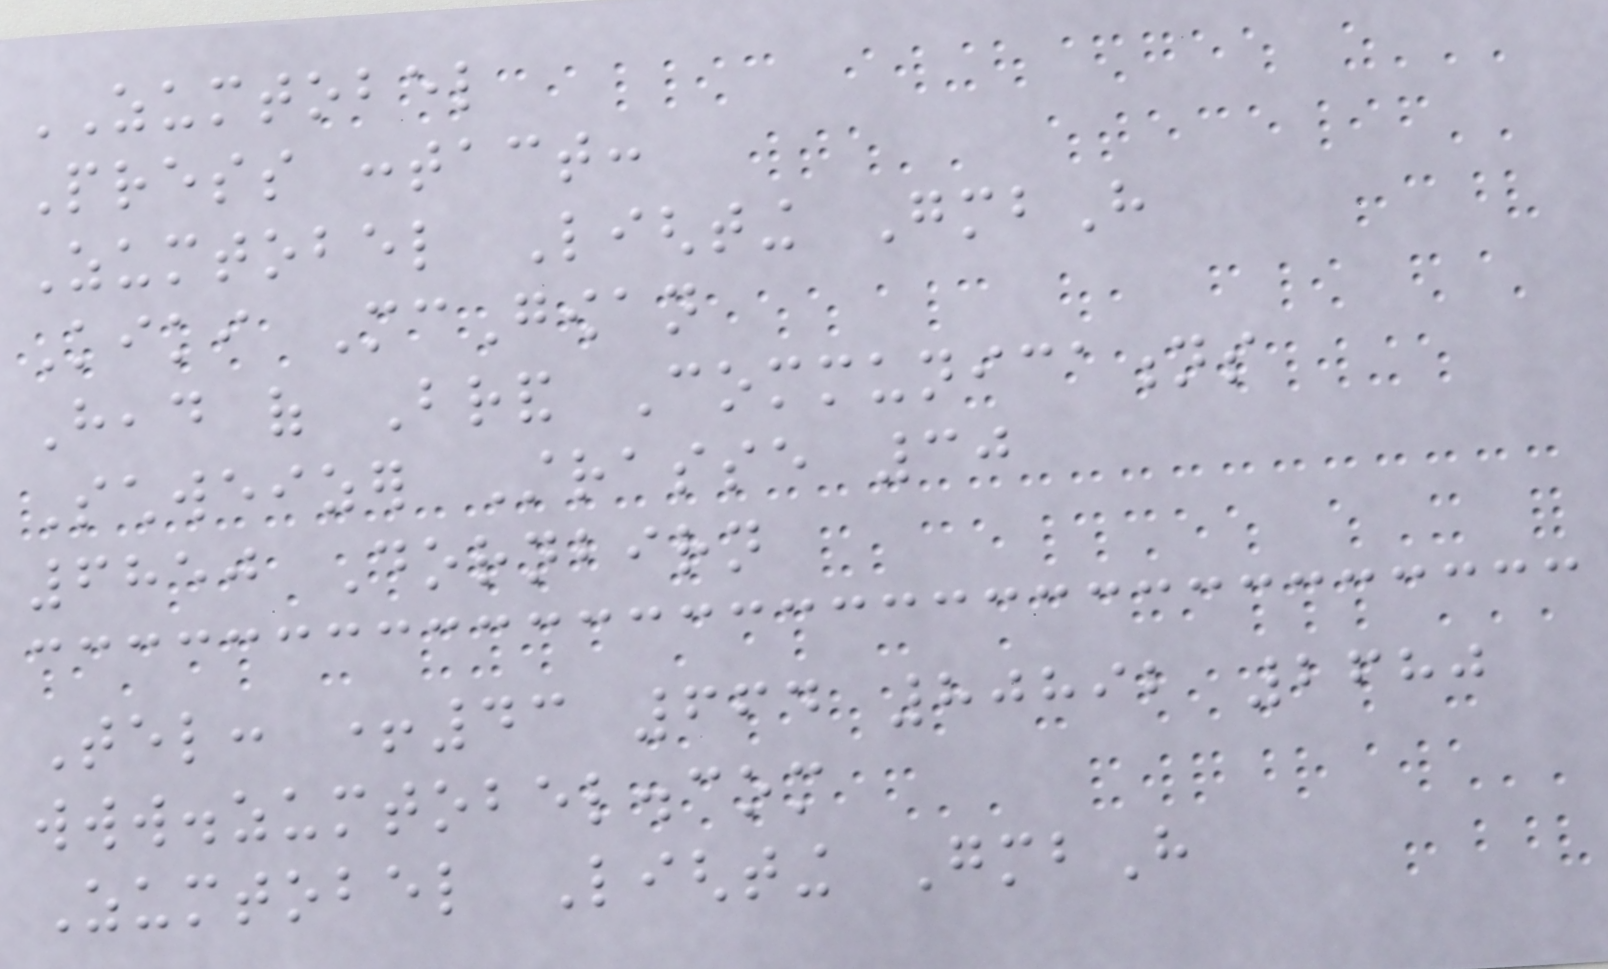ZUMTOBEL
Press contact:
Zumtobel Lighting GmbH
Kiki McGowan
Head of Brand Communications
Schweizer Strasse 30
6850 Dornbirn
Tel: +43 664 80892 2680
www.zumtobel.com
Zumtobel Lighting GmbH
